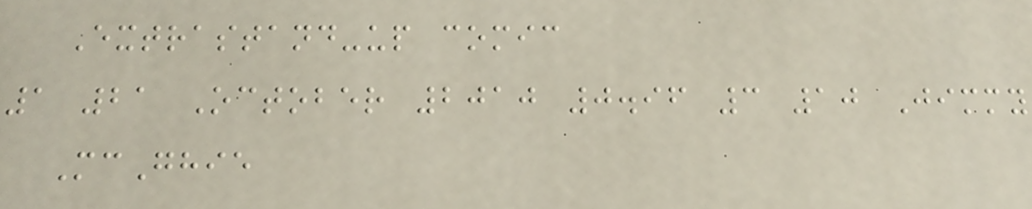Extrastand-up comic
1 21 October 2010 0.96 3 10 Jimmy
McGhie
